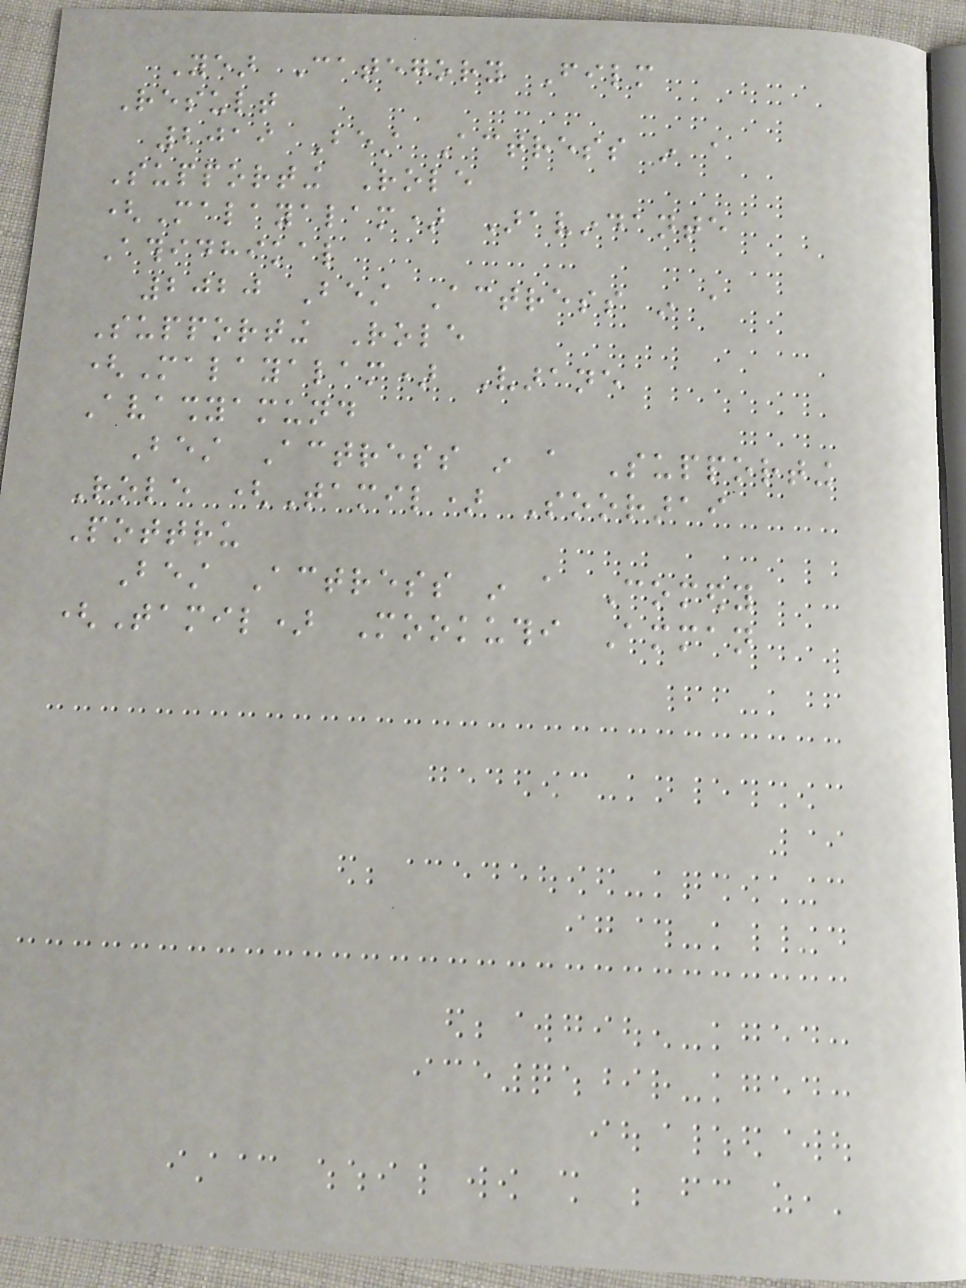Year Category Film
Result
2019 Best Actress in a
Supporting Role
(Malayalam) Aravindante
Athidhikal
2020 Best Actress in a
Supporting Role
(Malayalam) Varane
Avashyamund
Best Actress in a Supporting
Role (Tamil) Soorarai
Pottru
Best Actress in a Comedy
(Tamil) Mookuthi Amman
